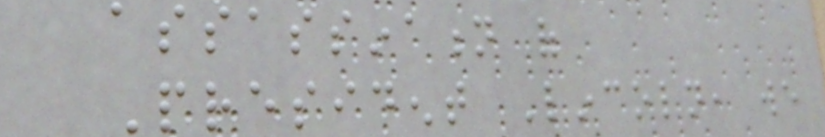assassination of
President Lincoln, we
